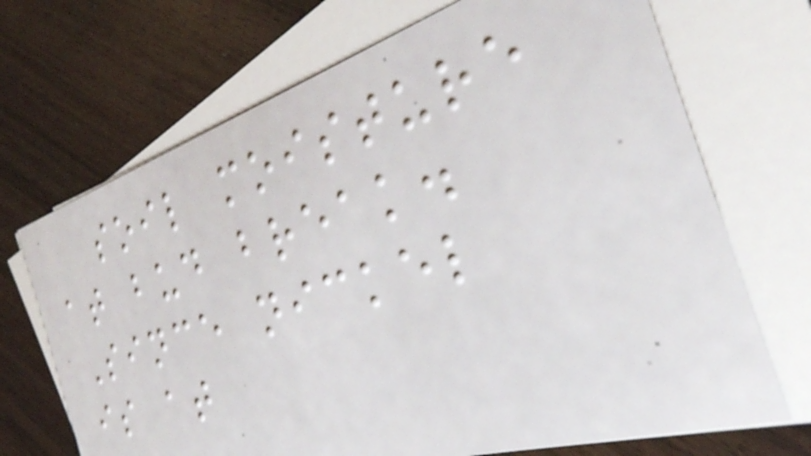soil moisture
at bud break.
Since nickel
is at
